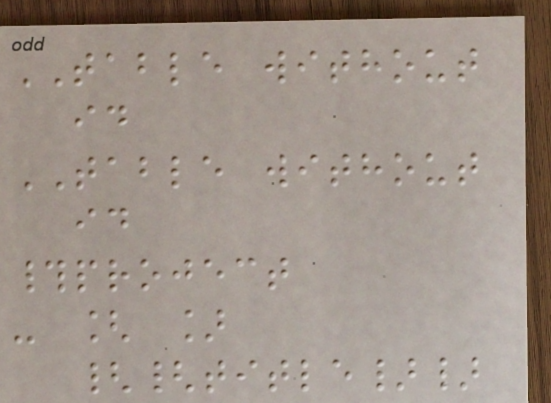TABLE without
id
TABLE without
id
#project
- [ ]
{{title}}
